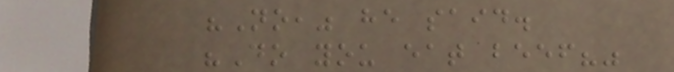"No," he said.
"Do you eat beef?"
